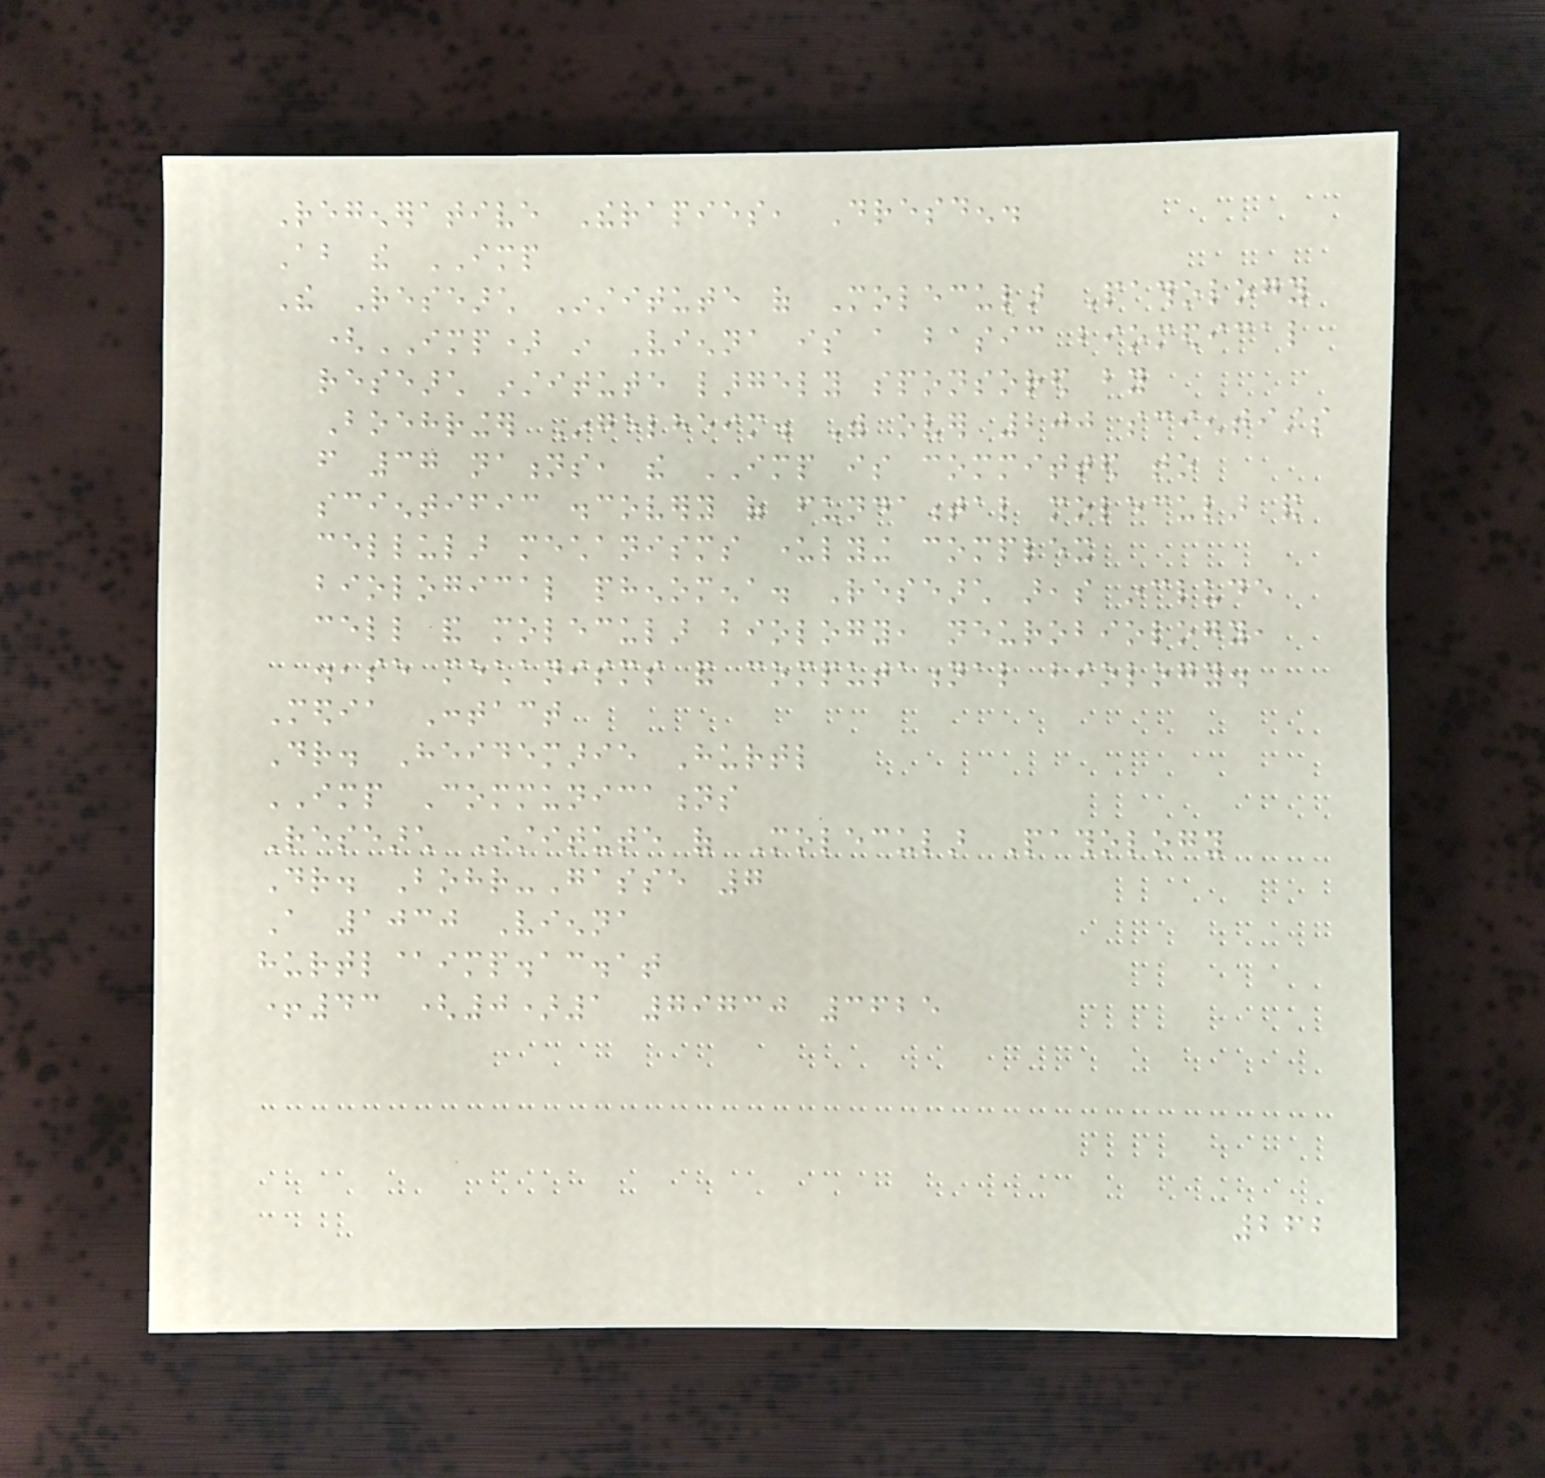Regenerative Therapies, Dresden.
About the IMP
The Research Institute of Molecular Pathology
(IMP) in Vienna is a basic biomedical
research institute largely sponsored by
Boehringer Ingelheim. With over 200 scientists
from 37 nations, the IMP is committed to
scientific discovery of fundamental molecular and
cellular mechanisms underlying complex
biological phenomena. Research areas include
cell and molecular biology, neurobiology,
disease mechanisms and computational biology.
Media Contact
Dr. Heidemarie Hurtl
IMP Communications
Research Institute of Molecular Pathology
Dr. Bohr-Gasse 7
A 1030 Vienna
hurtl@imp.ac.at
+43 (0)1 79730 3625
262
